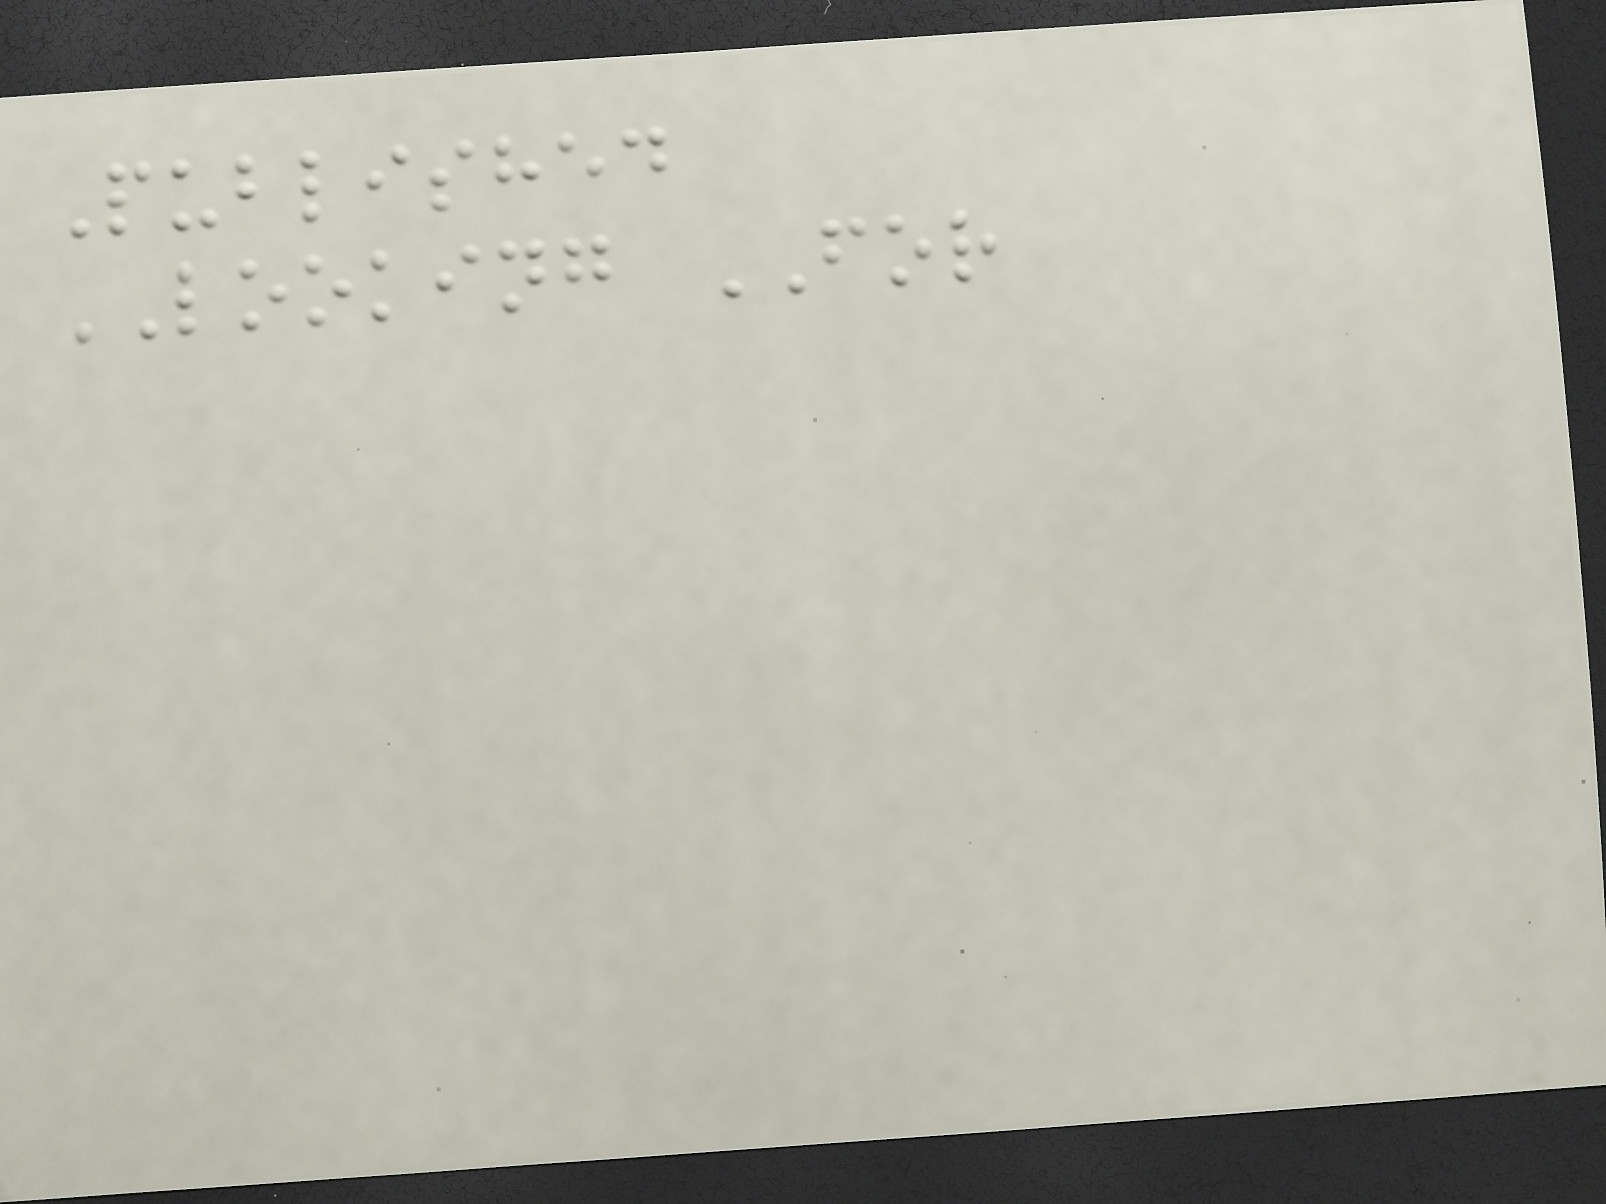Published
LOOKING FOR
